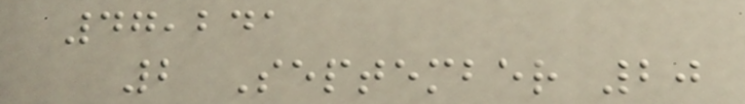47,241
2 September 20
